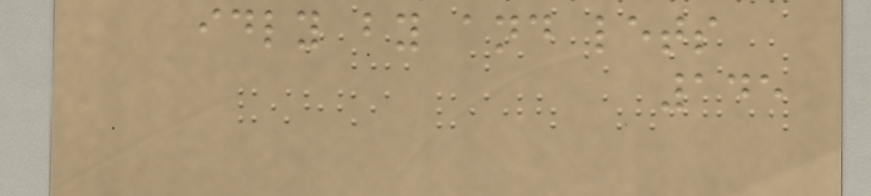idly by and lets
145
